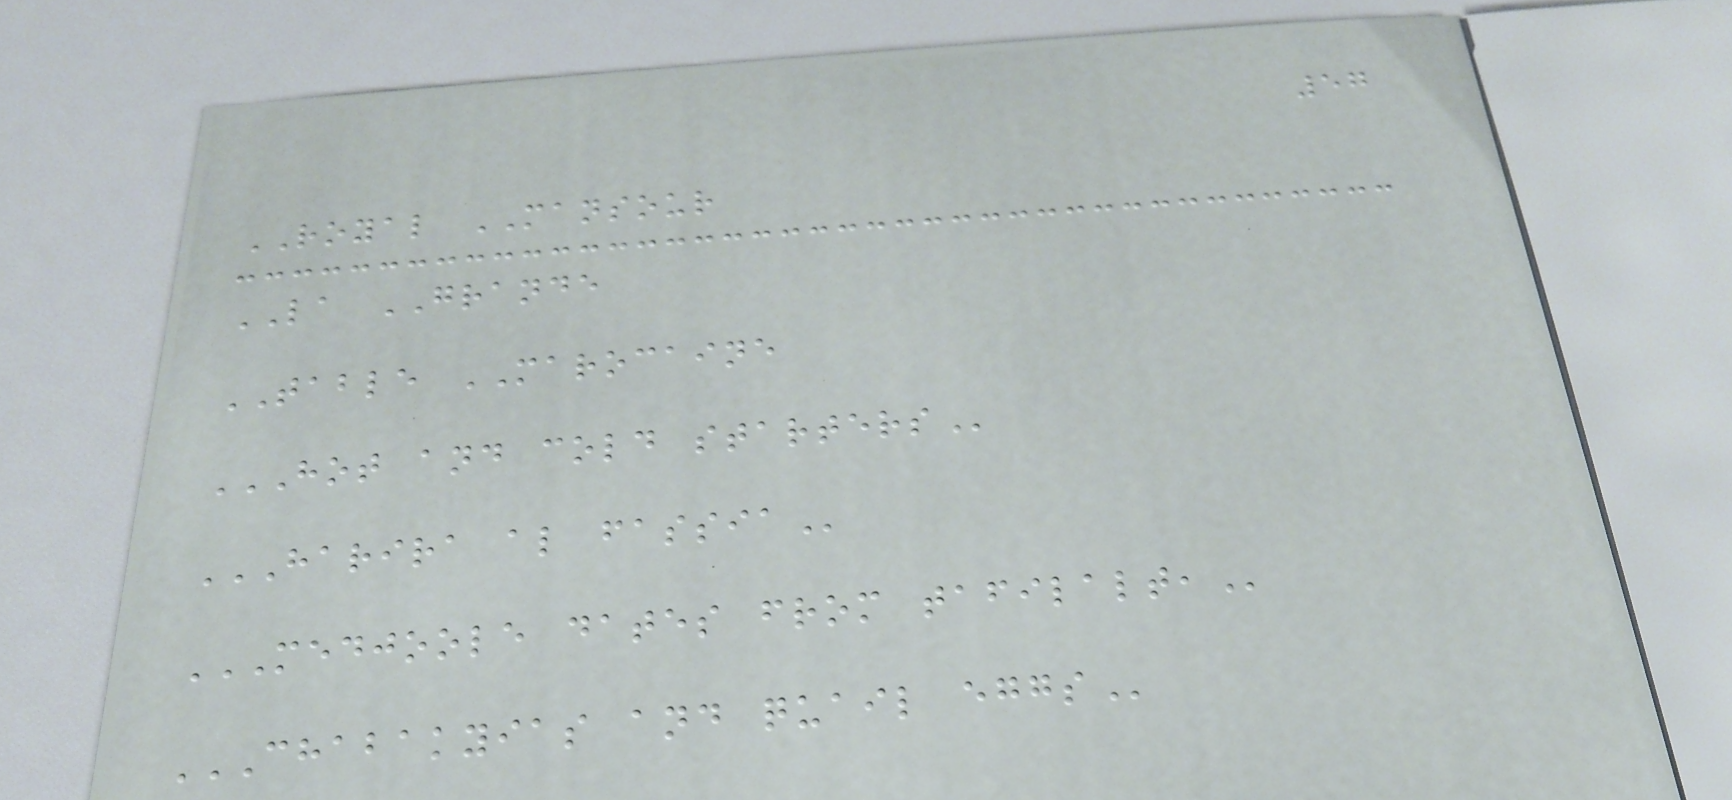57
ROYAL MANSOUR
LA GRANDE
TABLE MAROCAINE
HOT AND COLD STARTERS
HARIRA AL FASSIA
MEDJOOLE DATES FROM TAFILALT,
CHABAKYIAS AND QUAIL EGGS
